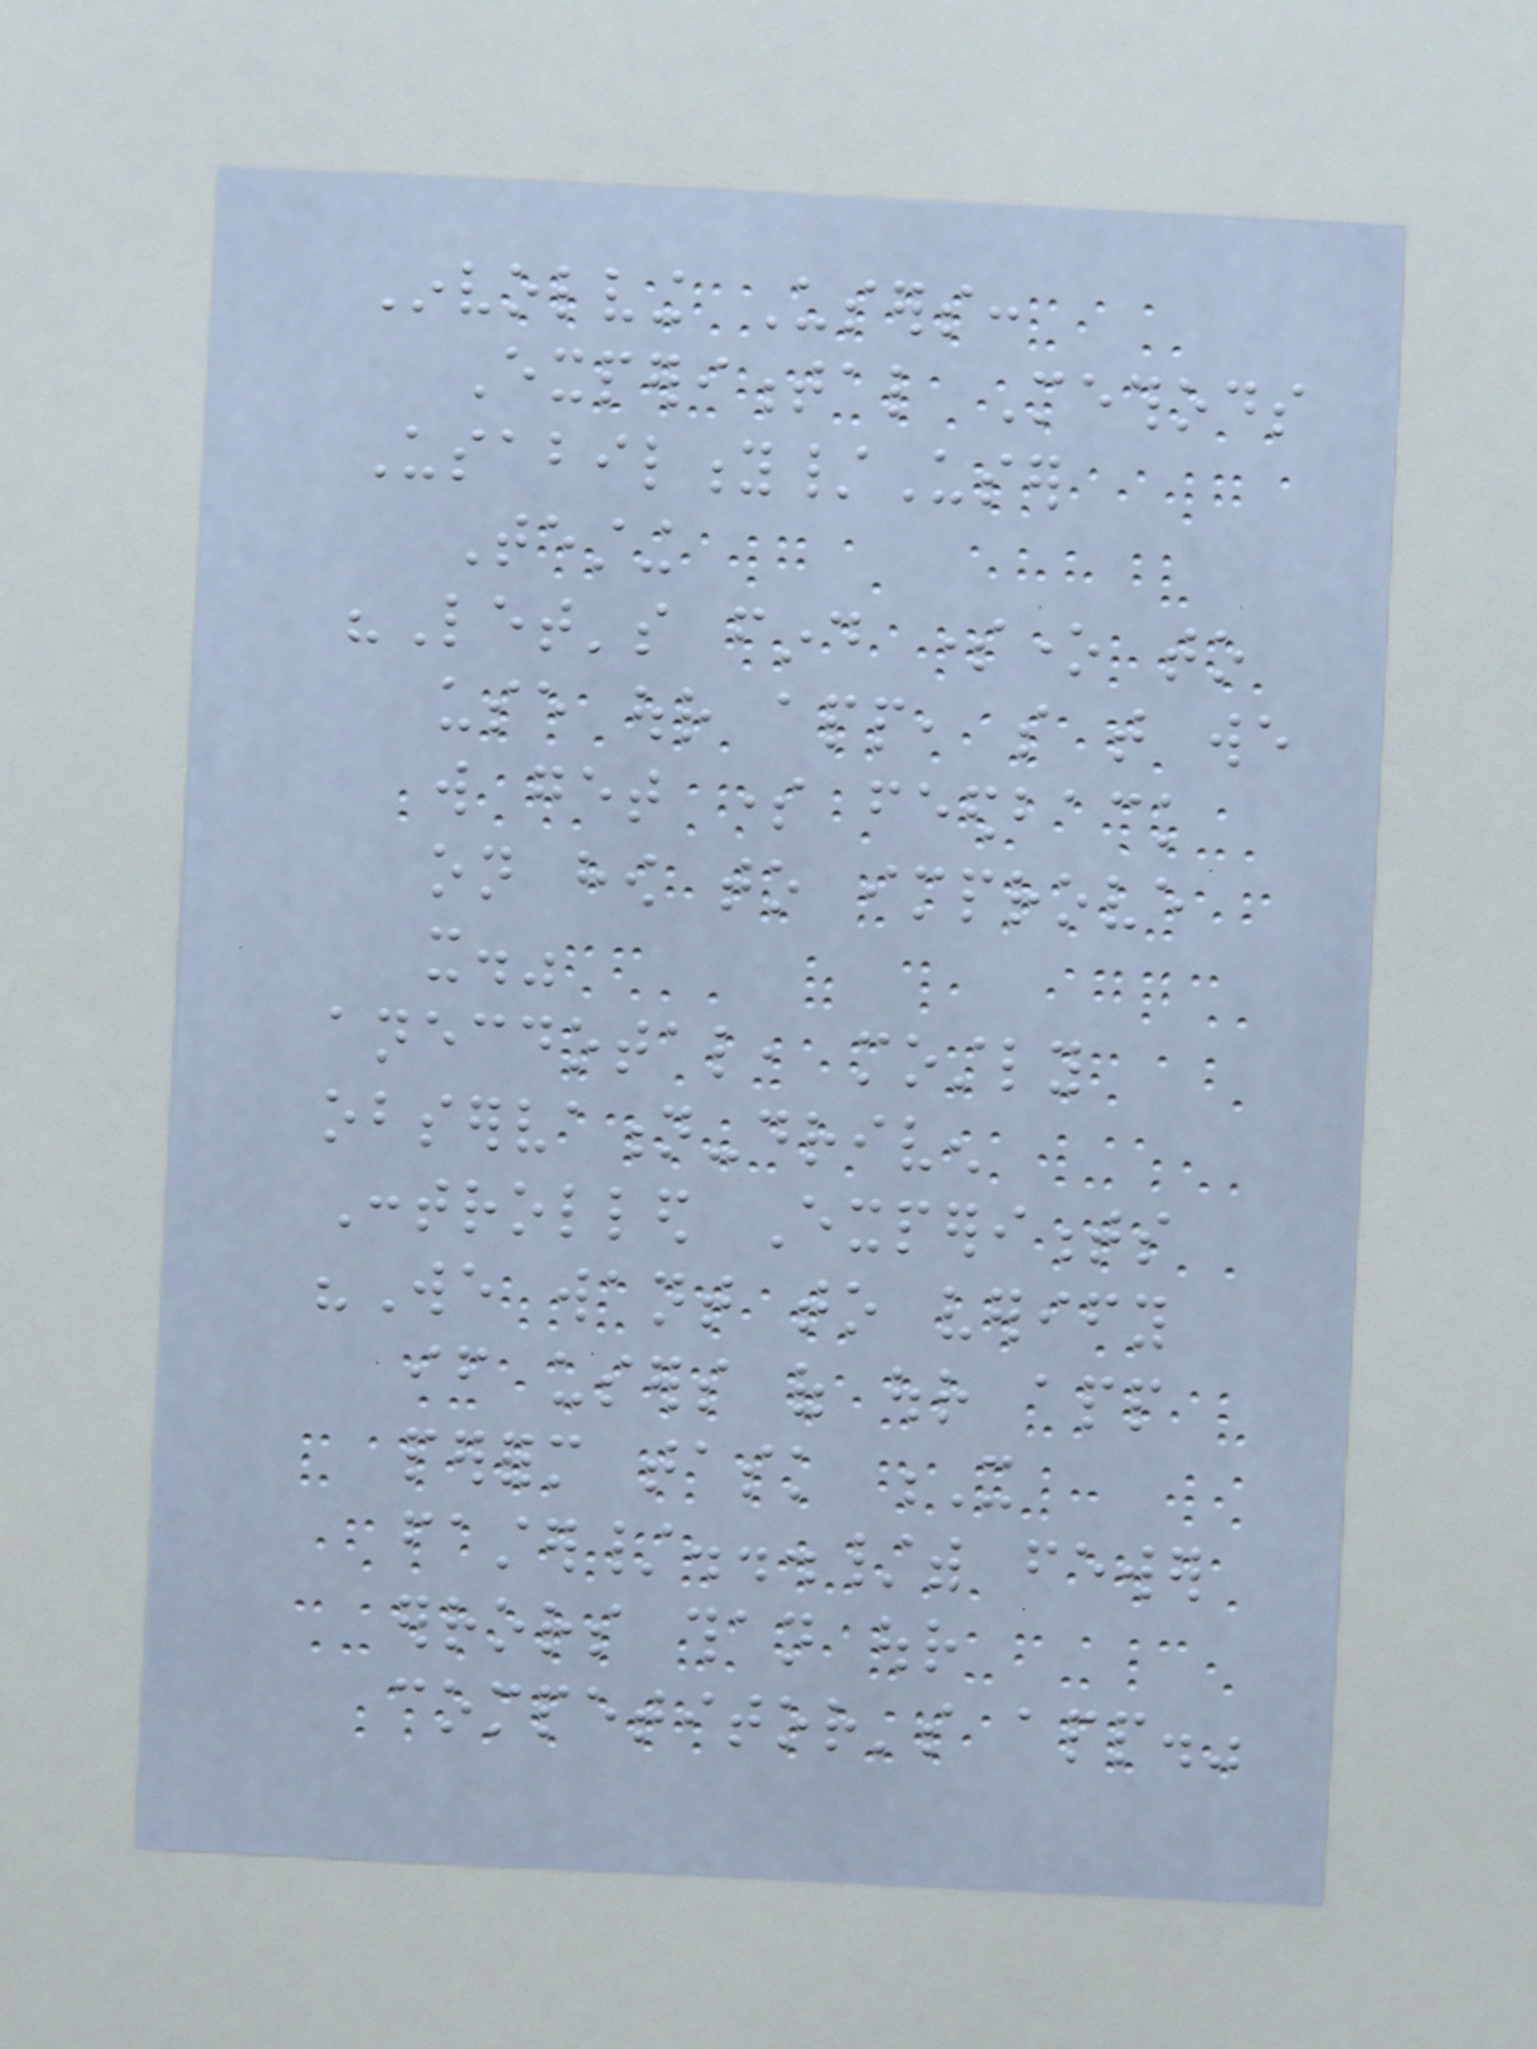Involving Users:
Experimental Methods
Usability/User
Testing
"Let's find someone to
use our app, so that we
will get some feedback
on how to improve
it."
anecdotal, mostly
observation-driven
Controlled Experiments
"We want to verify
if users of our app
perform task X
faster/.../with fewer
errors than our
competitor's app."
